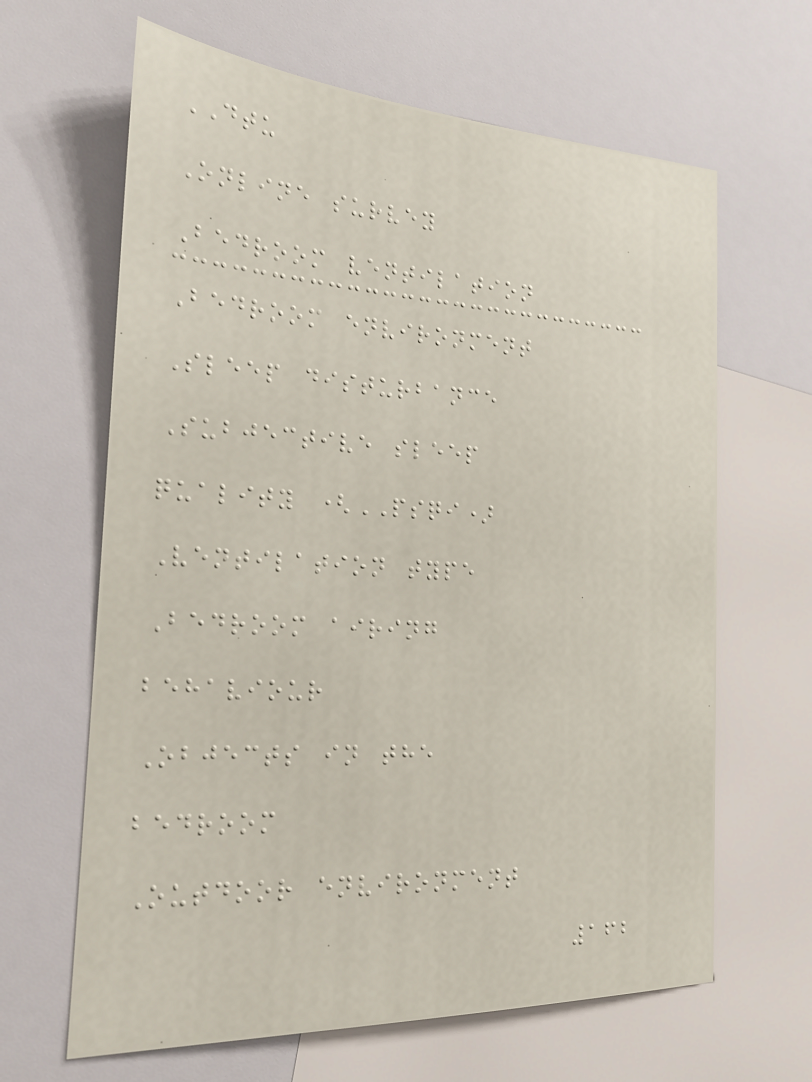DTU
Online survey
Bedroom ventilation
Bedroom environment
Sleep disturbance
Subjective sleep
quality (PSQI)
Ventilation type
Bedroom airing
behaviour
Objects in the
bedroom
Outdoor environment
162
